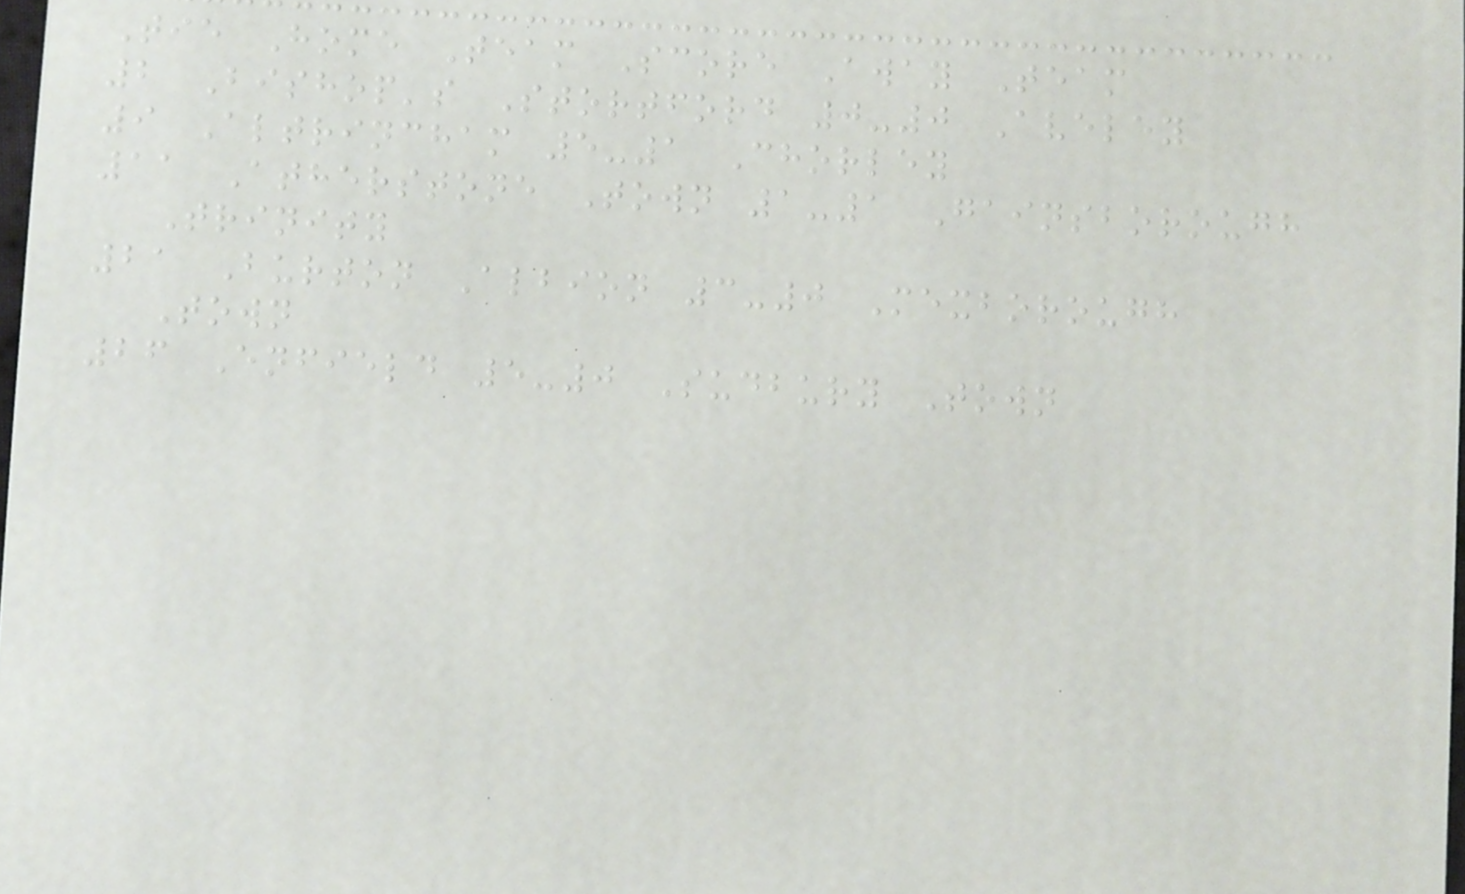Tie Home Team Score Away Team
2 Bishop's Stortford 0-0 Aveley
9 Altrincham 5-1 Chorley
11 Atherstone Town 1-1 Gainsborough
Trinity
21 Burton Albion 3-0 Mexborough
Town
26 Enfield 5-0 Sudbury Town
